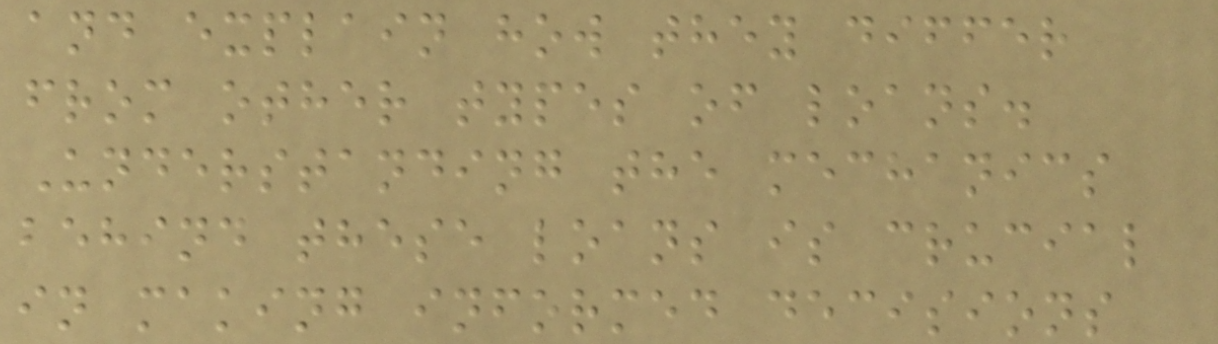and explain how they differ
from other types of loans.
Understanding the mechanics
behind these loans is crucial
in making informed decisions
